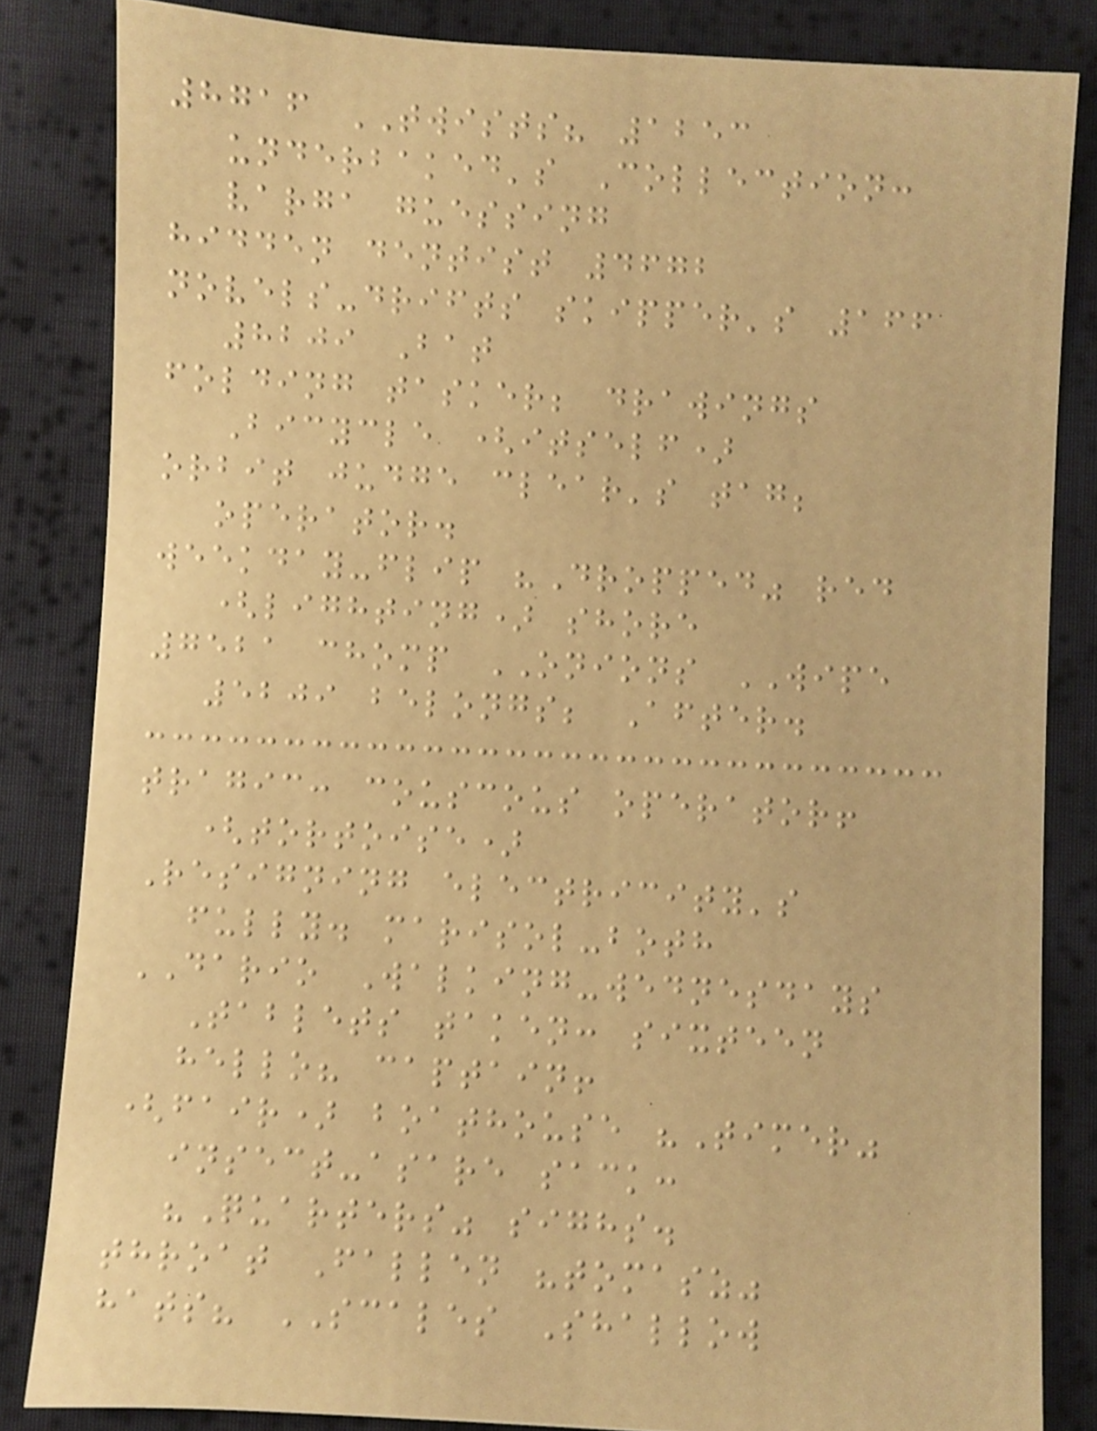8716 TWISTS? 1253
underbaked's Collection:
varga guessing
hidden dentist 4672
novels-drifts skipper's 166
8209 Bat
folding tasker; drawings
Bicycle (itself)
orbit judge clear's tag;
operator.
weekday-flip "Dropped" red
(lighting) shore
7521 chomp ONIONS WIPE
5209 belongs; After.
tragic: couscous operator!
(tortoise)
Resigning electricity's
fully. marisol-both
DARIO Walking-wednesdays
Tablets taken: sixteen
hello? captain!
(fair) boathouse "Timer"
insect-asare sack:
"Quarters" sighs.
throat Fallen "tomasz"
hats? SCALES Shallow
